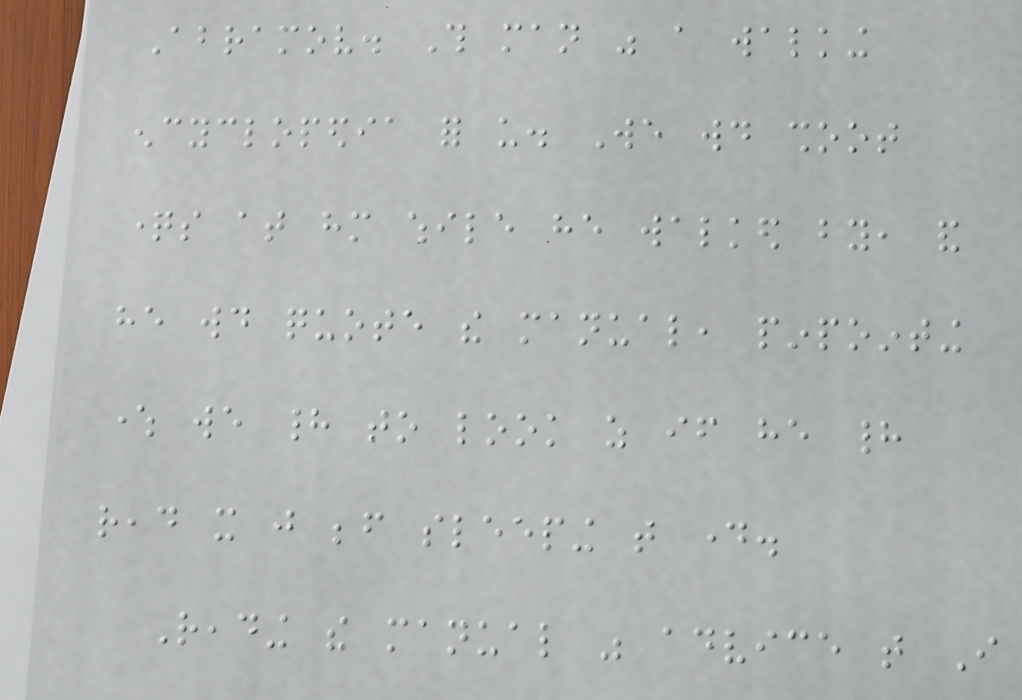Abramov. This man was a walking
encyclopedia for us. We would shoot
questions at him while he walked by, and
he would quote the manual, pinpointing
where we had to look as if he had
read it just before sleeping that day.
Reading the manual was advice that I
